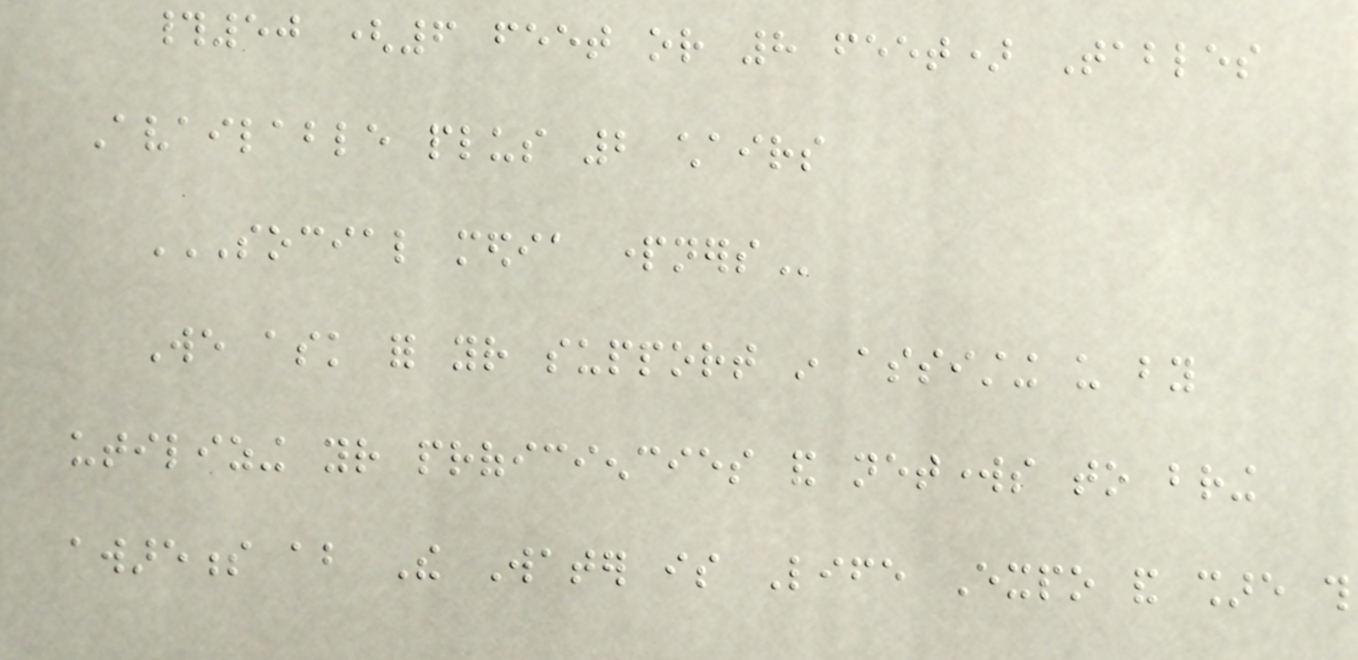#50 (6 feet or 8 feet) Tables
Available plus 2 chairs
SOCIAL MEDIA PARTNERS
We ask for your support in assisting us by
utilizing your proficiencies and networks to bring
awareness about The Water is Life Expo and share this
